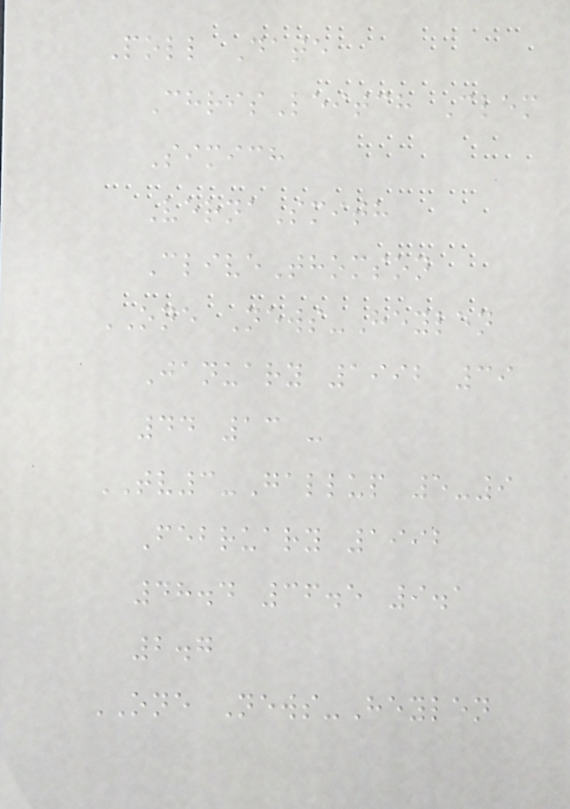Poll Date
ChrisLeitch Clem
Simich
VernaSmith
CliveThomson
ONE News-Heylen
January 1992 39
44 13 -
TV3-Gallup 5-9
February 1992
48.4 36.5 9.1
2.7
ONE News-Heylen
